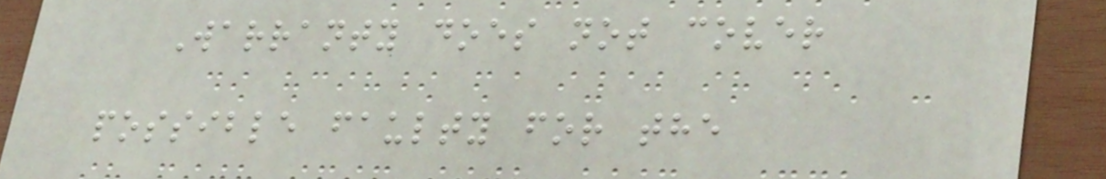Warranty does not cover
possible faulty for the
